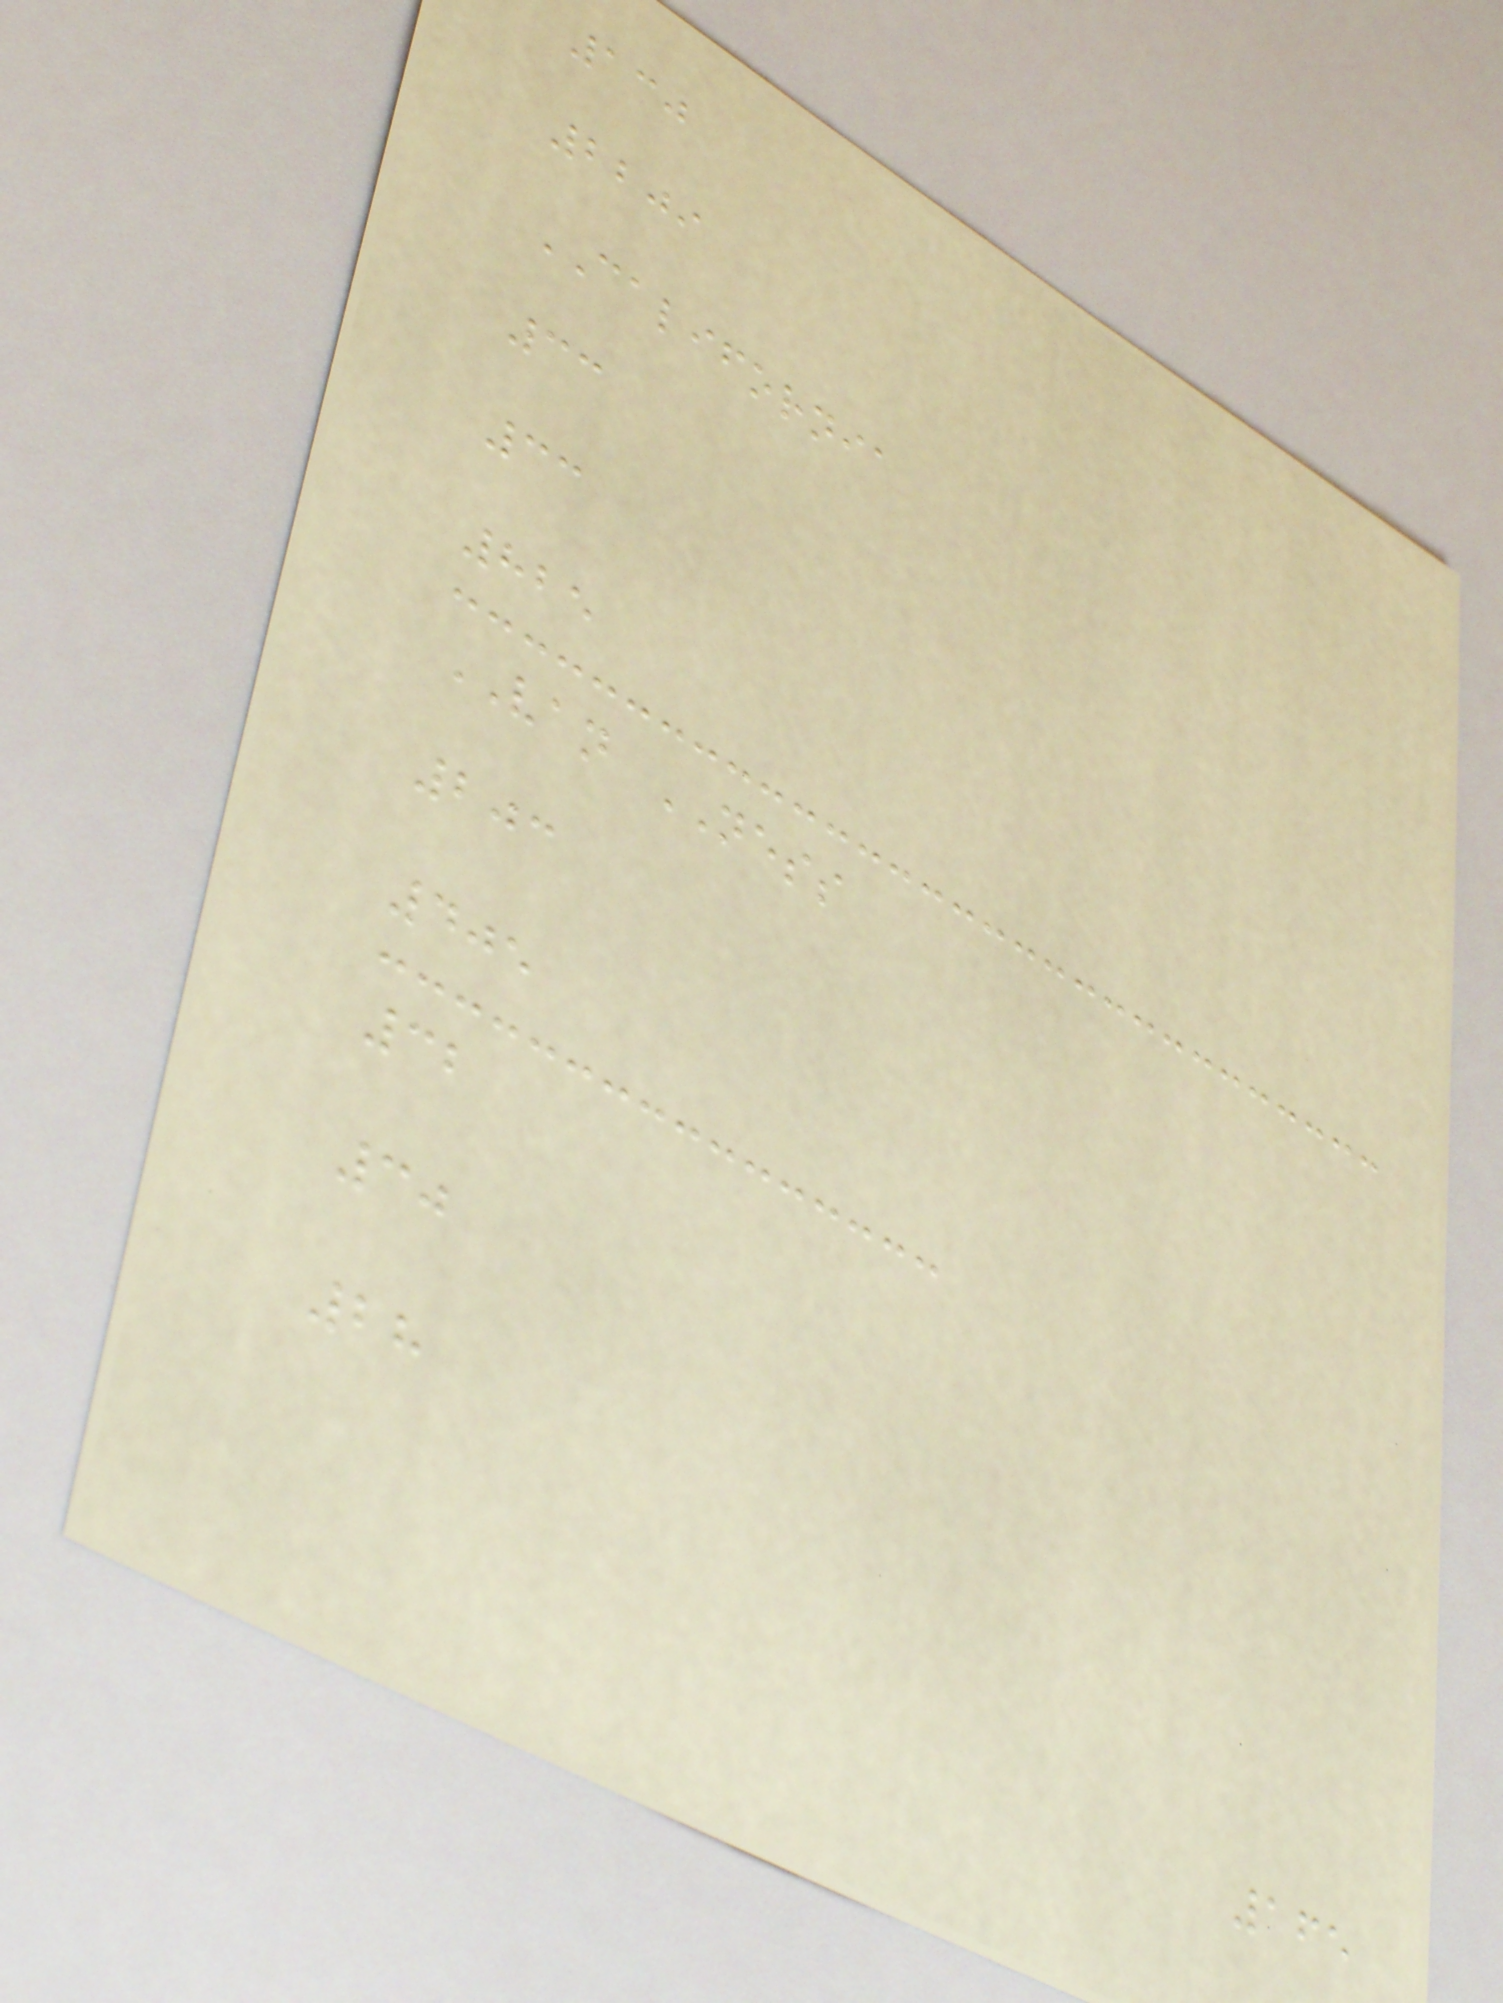130
2209
CALIFORNIA
33
33
825
VAN NESS
203
405
32
30
28
165
